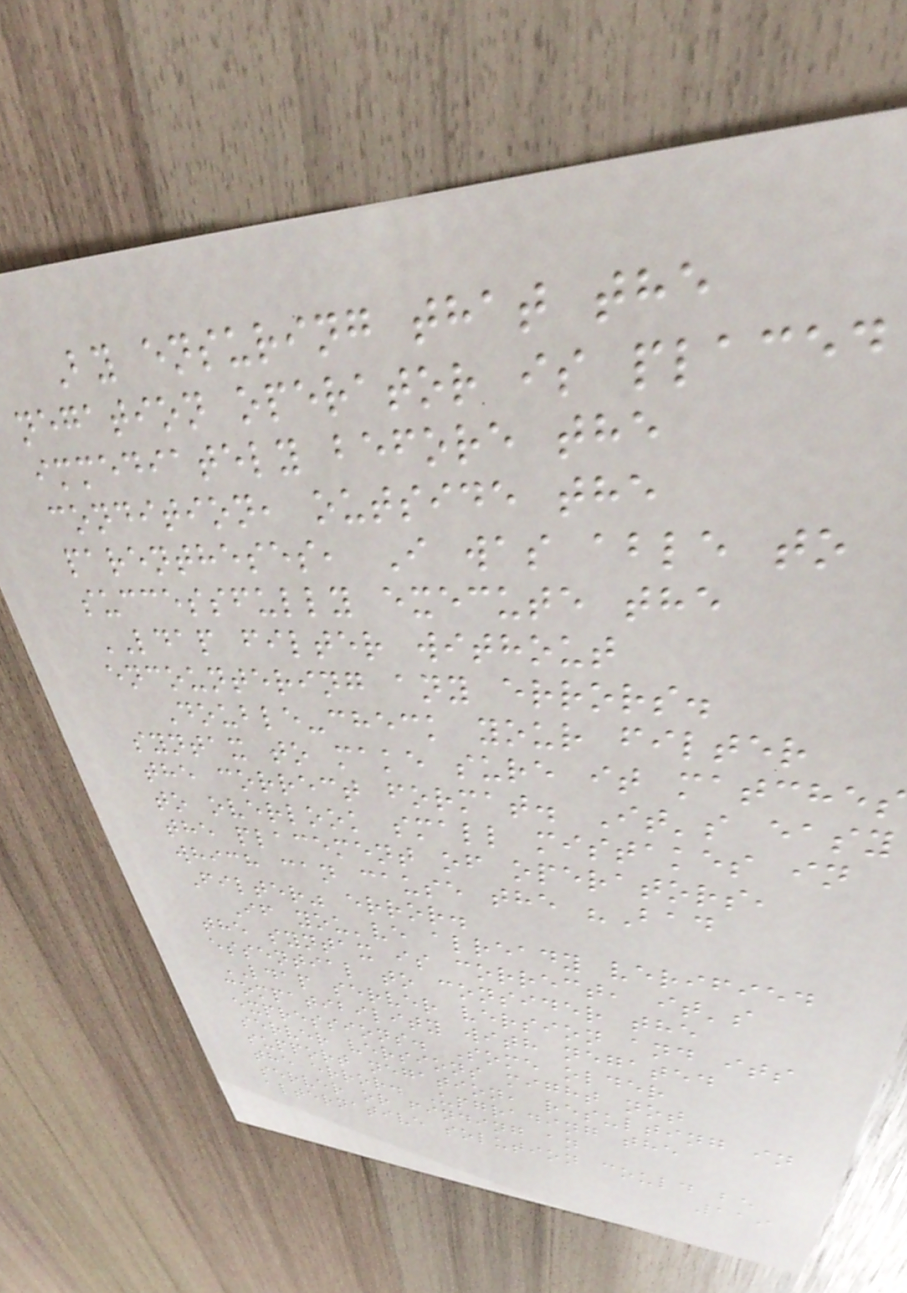By ensuring that the
negation operator is placed
immediately before the
condition, outside the
parentheses, I was able to
successfully execute the
LDAP filter without
encountering any errors.
Double-check your filter
syntax to make sure it matches
the correct format. It's easy
to overlook small mistakes in
the placement of operators,
which can cause the "Bad
Filter" error.
If you've already verified
the syntax is correct, it's
essential to consider the
LDAP server version and its
compatibility with negated
expressions. Some older
server versions might not
support negation, resulting in
the error. Upgrading the
server or finding an
alternative solution could be
119
